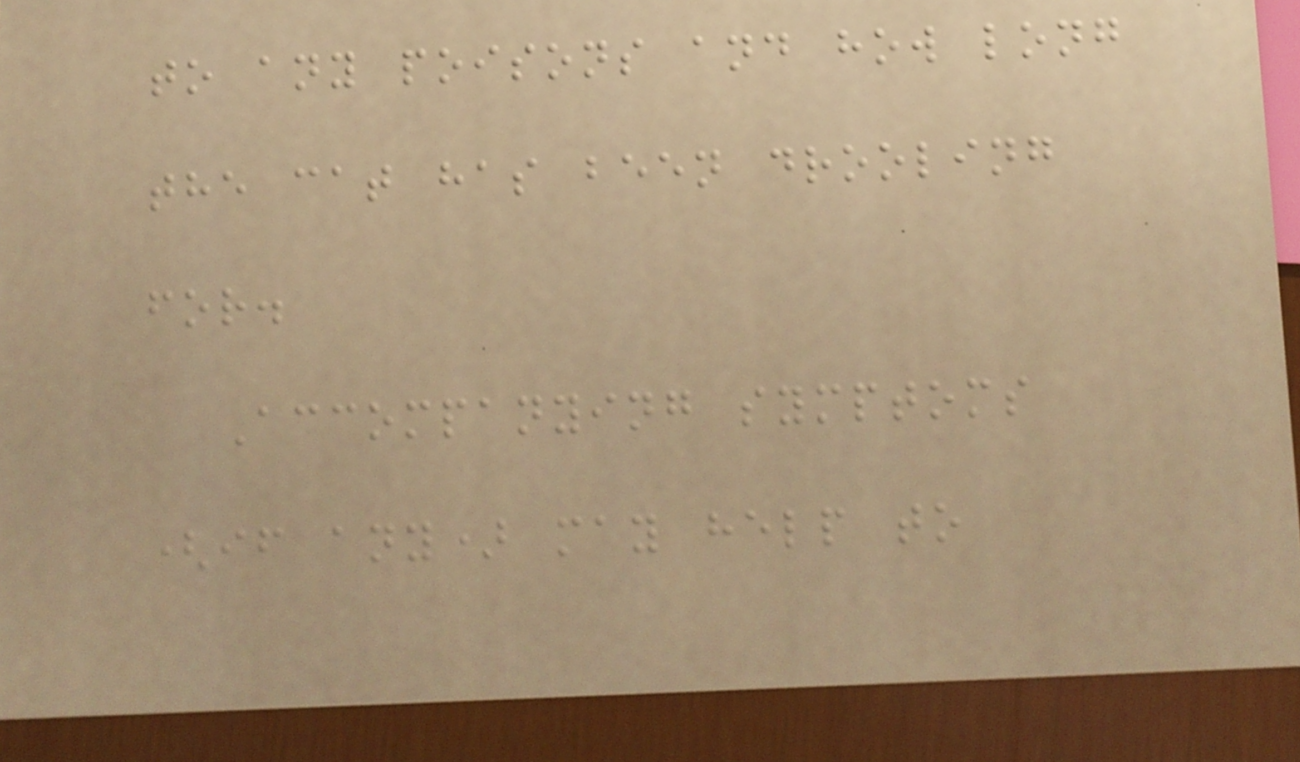to any poisons and how long
the cat has been drooling
for.
Accompanying symptoms
(if any) may help to
